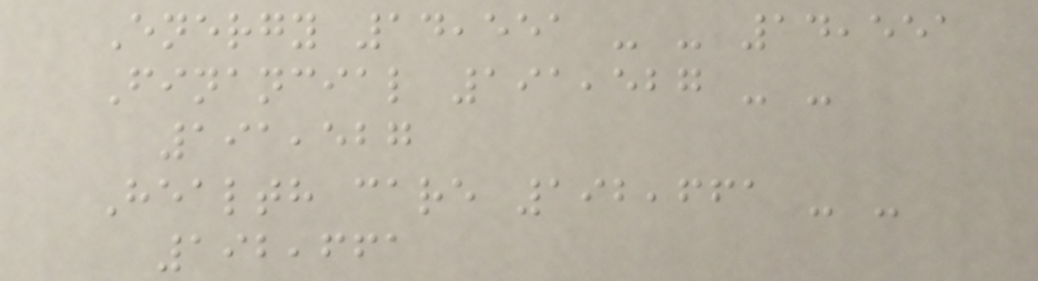Energy 14,551 - - 14,551
Financial 191,527 - -
191,527
Health care 192,661 - -
192,661
